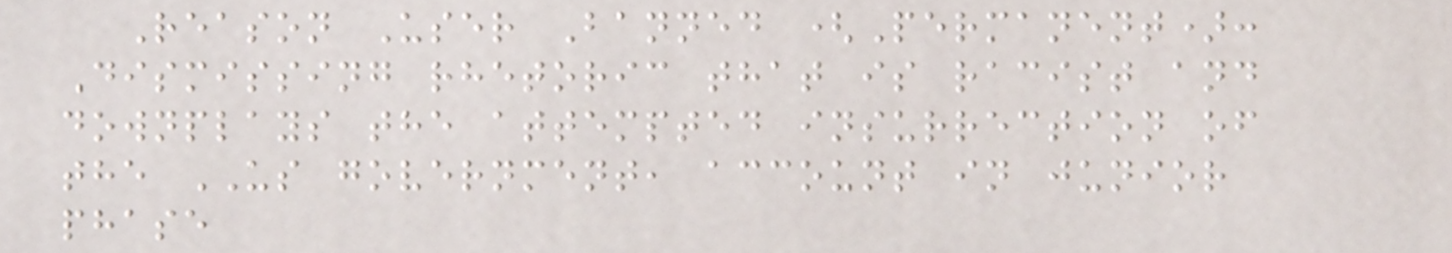Reason User Banned (Permanent):
Dismissing rhetoric that is racist and
downplays the attempted insurrection of
the US government, account in junior
phase
